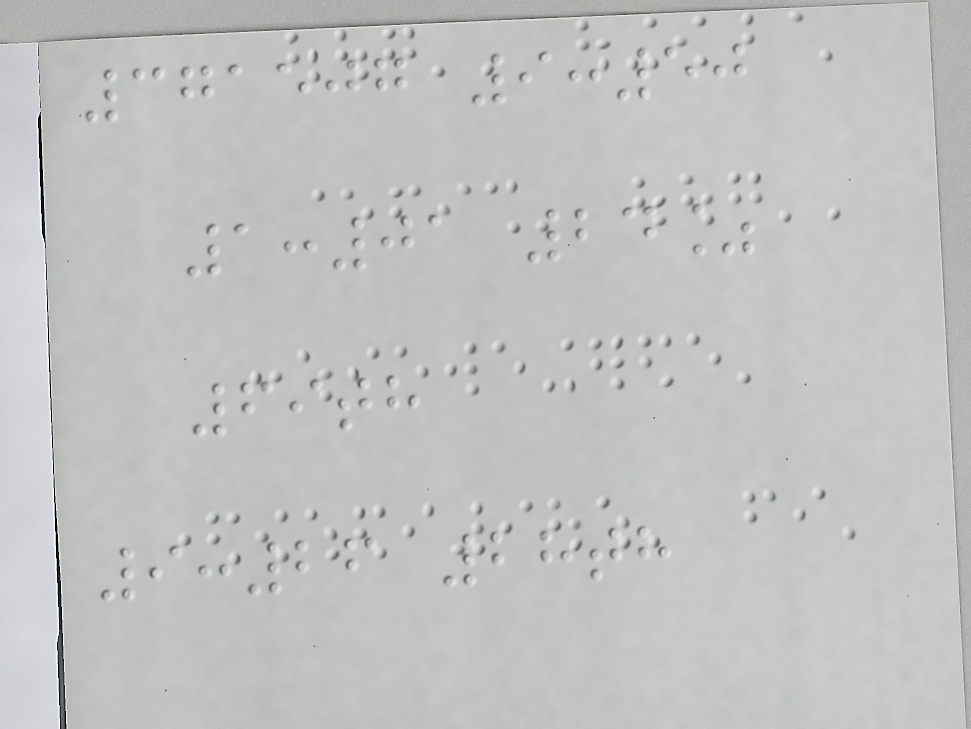371507 9:50
1:01 24%
69th
9:26 28th
